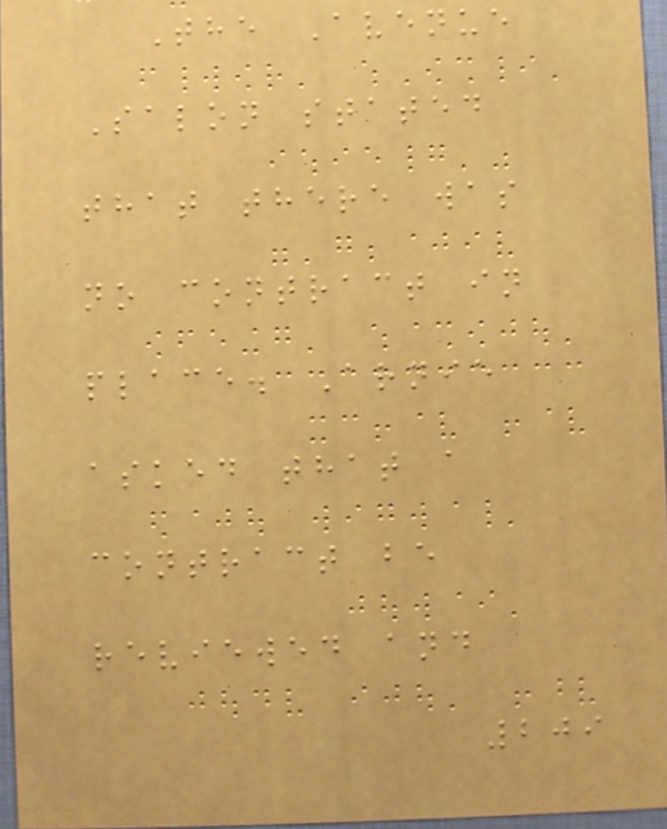The Avenue
Salon stated
that there was
no contract in
place. Arnie
asked that a
contract be
reviewed and
209
